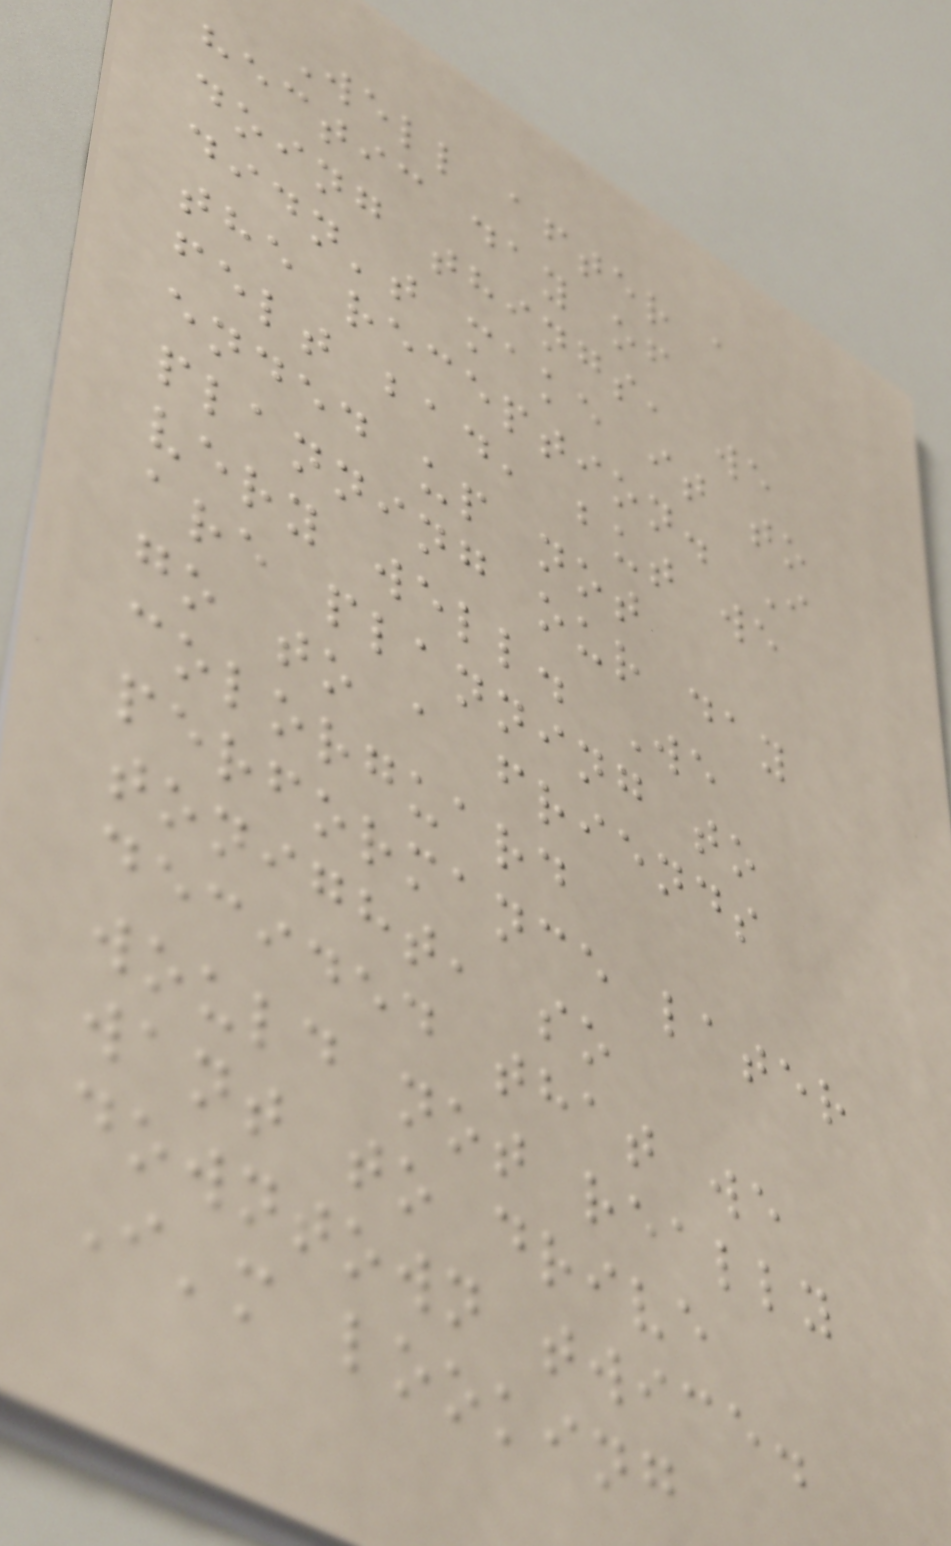Well after a
hectic day of
doing things, we
didn't make it to
the reception. I
felt bad, but we
ended up not
planning our day
very well. We
are planning to
go to a friends
colorguard
performance later
tonight, so
decided that we
would not really
want to drive
downtown twice.
I'm looking
